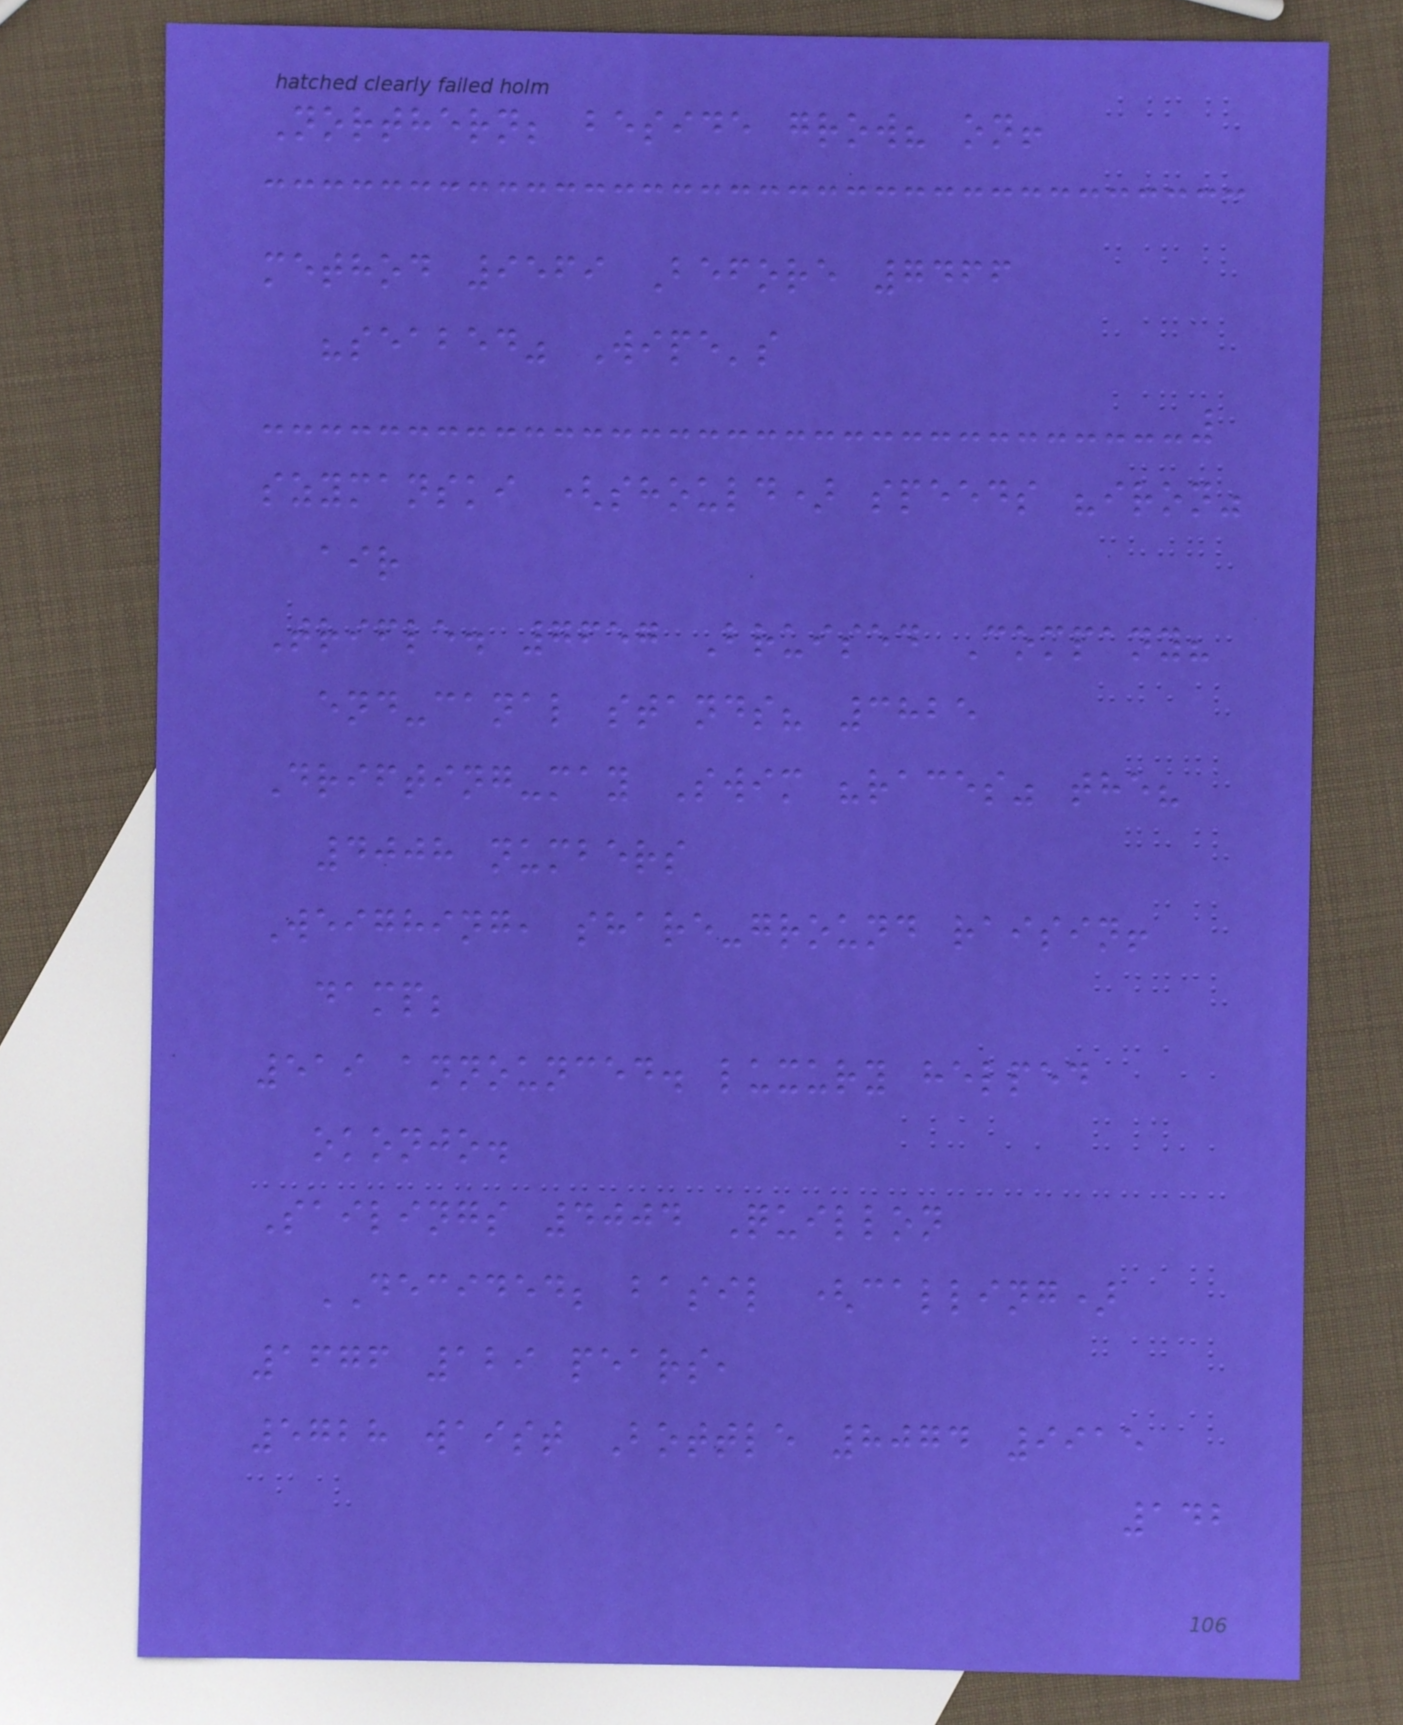Northern; beside grow? on!
method 9569 Before 7466
"seabed" Wipe's
szymanski (should) speeds "iron"
air
Trifle. 7657 Bruised Company?
end-canal stands? 3825
Drifting-may Swim "races" the?
4008 numbers
Weighing, share-ground raisin!
damp;
519 announced. luxury helped
okonjo.
Sailings 4004 Quillon
DECIDED; basil (calling)
1676 129 pears,
5728 waist Bottle 8074 9915
142
